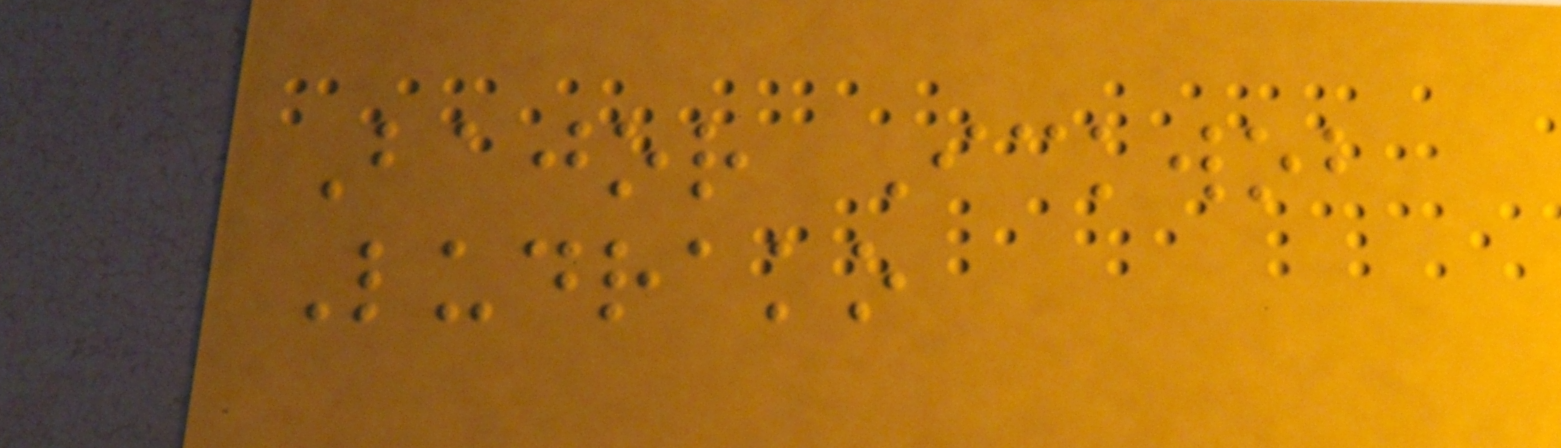Bajor Ickwob
Ludrako
